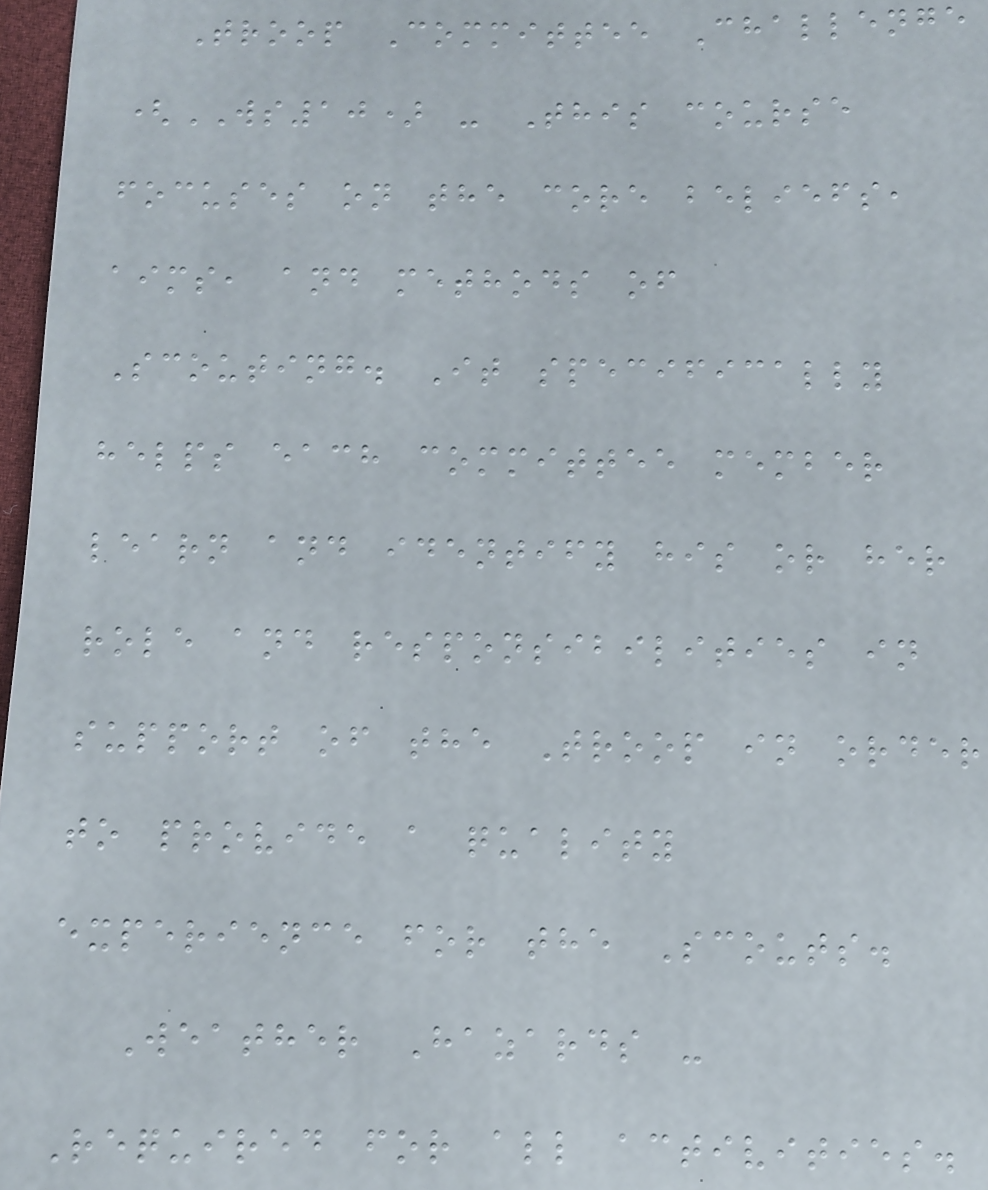Troop Committee Challenge
(WS10) - This course
focuses on the core beliefs,
aims, and methods of
Scouting. It specifically
helps each committee member
learn and identify his or her
role and responsibilities in
support of the Troop in order
to provide a quality
experience for the Scouts.
Weather Hazards -
Required for all activities.
